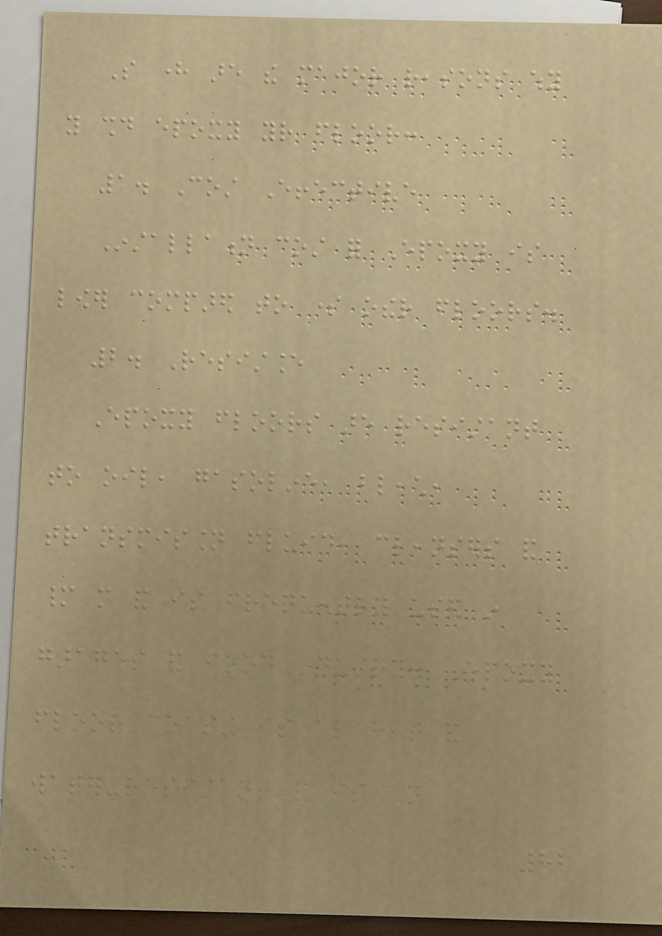So here are the major reasons why
you should epoxy your floor:
1. Cost Effective
Installation cost for Epoxy is
lower compared to some other floors.
2. Resistance
Epoxy floors are resistant
to oil, gasoline, bleach,
transmission fluid, cleansers and
many more and is frequently used in
garages and food industry. Epoxy
floor coating is also heat and
water-resistant and is an
82
